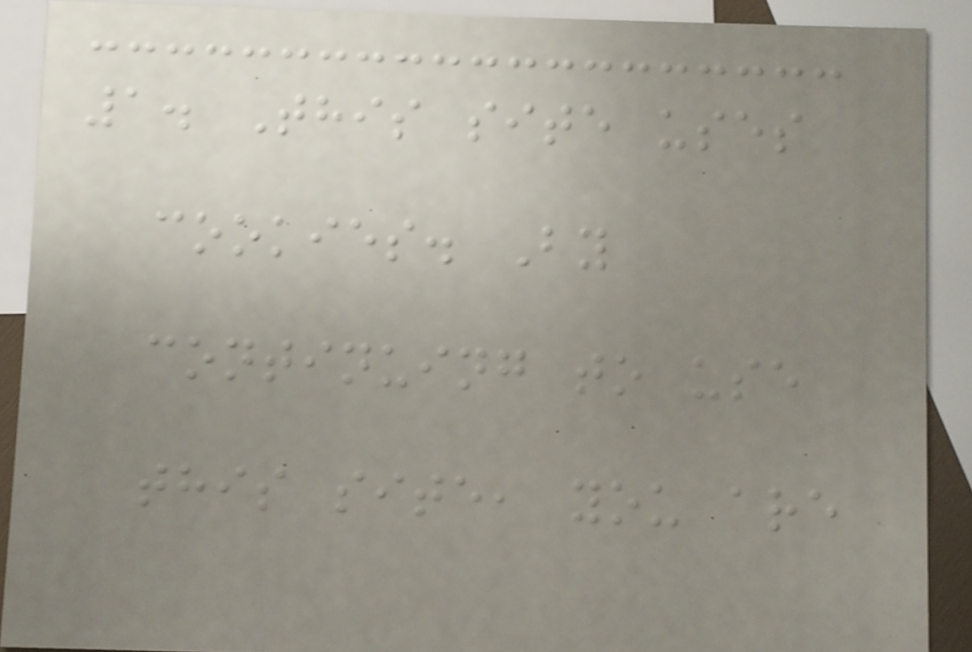1. This site uses
cookies. By
continuing to use
this site, you are
